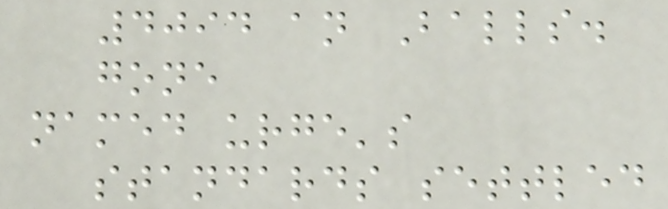4094 an Balls.
gone
named urge's
standards settled
